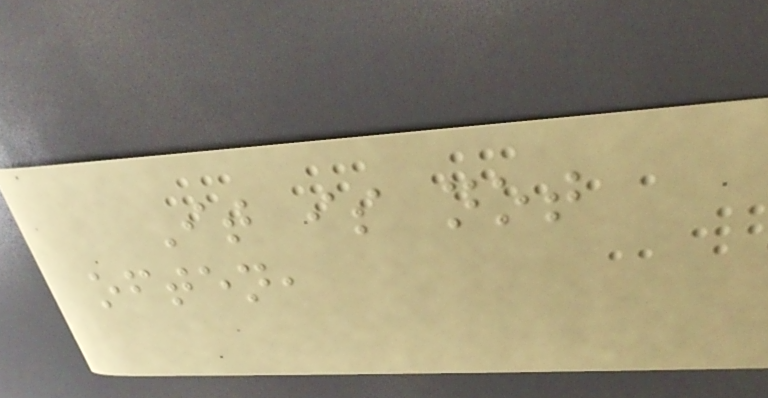It is not
often,
